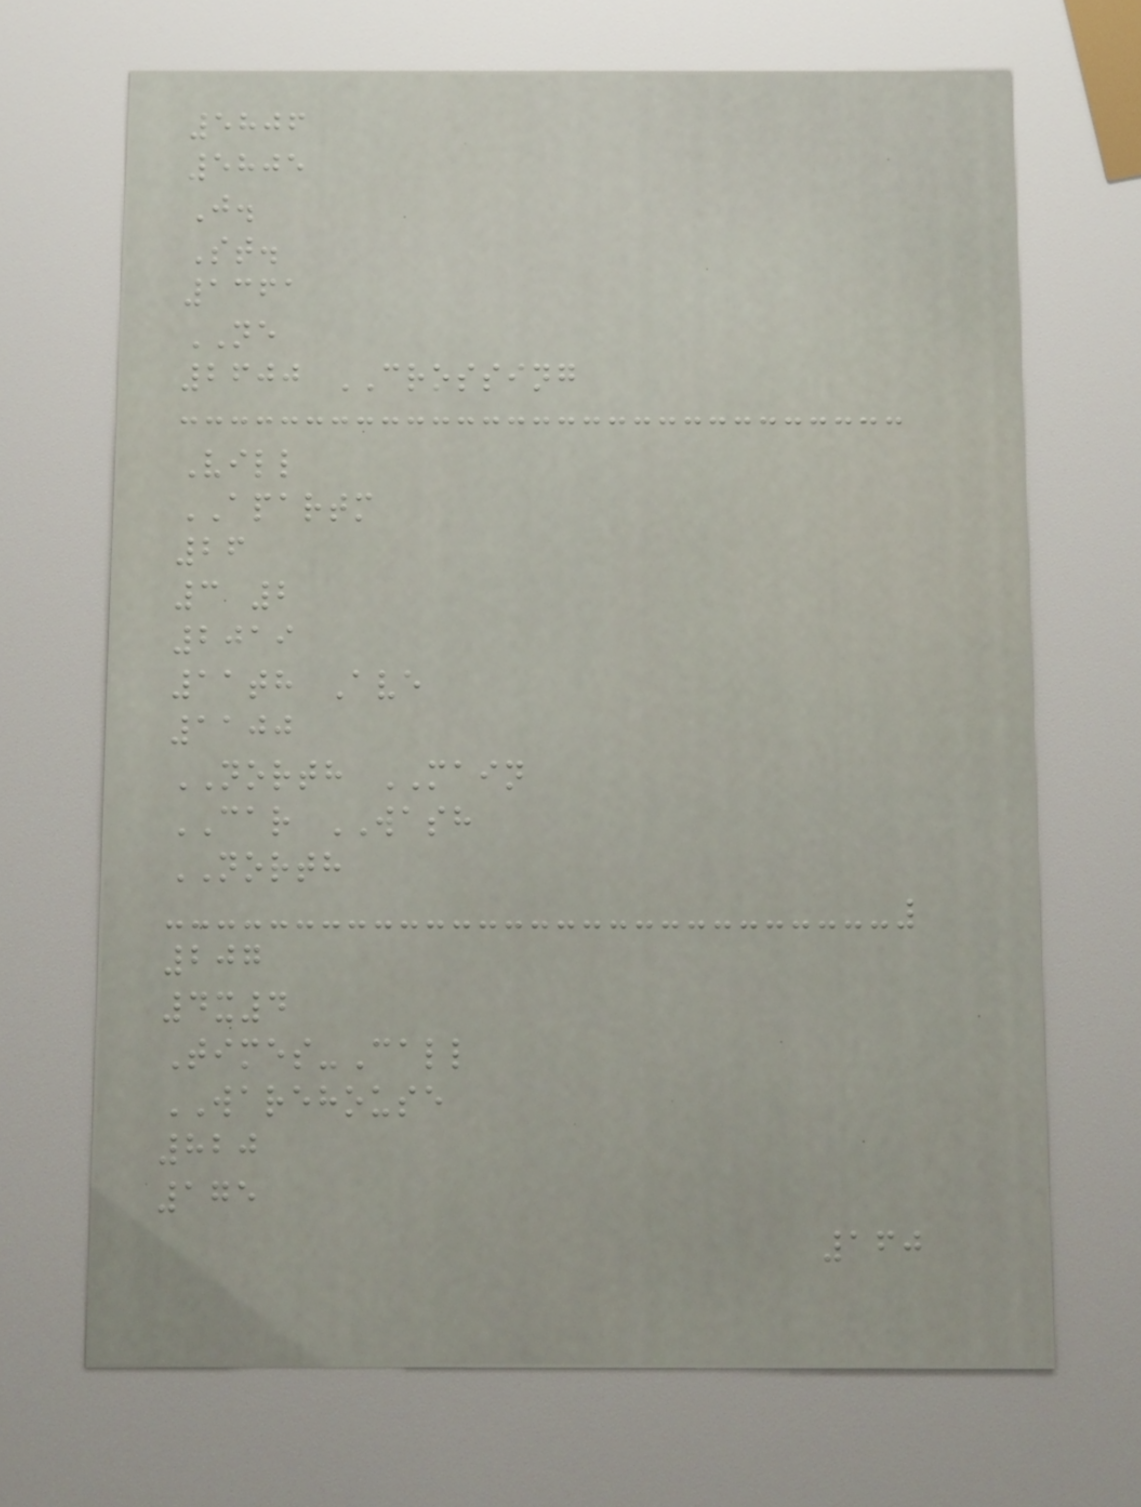5806
5805
J.
St.
1361
NE
2600 CROSSING
Vill
APARTM
26
3 2
2019
11th Ave
1100
NORTH MAIN
CAR WASH
NORTH
207
4x4
Times-Call
WAREHOUSE
820
175
160
